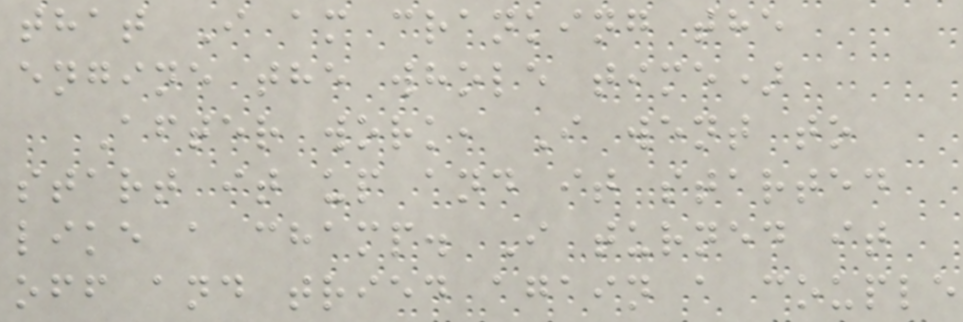that I am cranking the
engine the whole time)
After work, I went to
start it up and it started
like a champ. I turned it
off and tried again a couple
